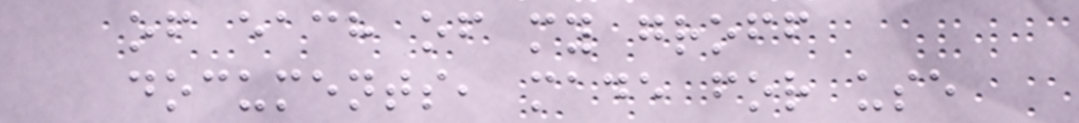of each of my groff
documents, made for use
